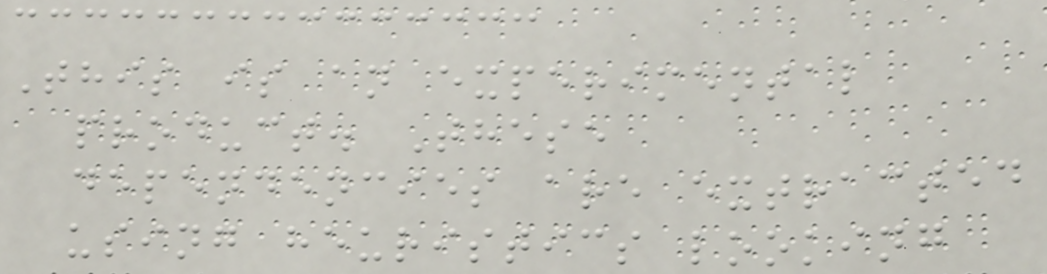This is an experimental
product. These
dependencies are extracted
using heuristics looking
